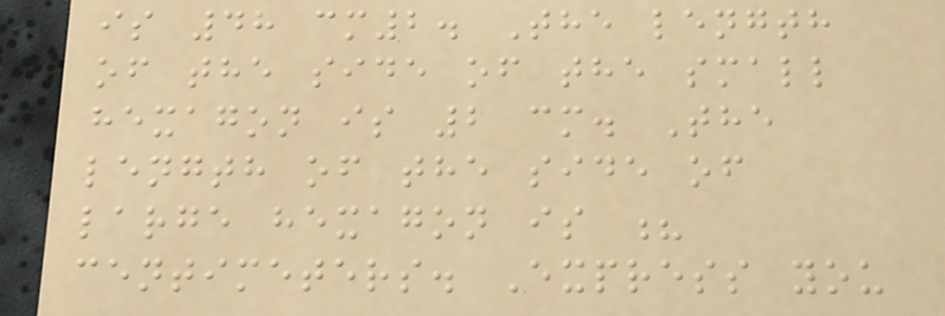is 48 cm2. The length
of the side of the small
hexagon is 2 cm. The
length of the side of
large hexagon is ?
centimeters. Express you
